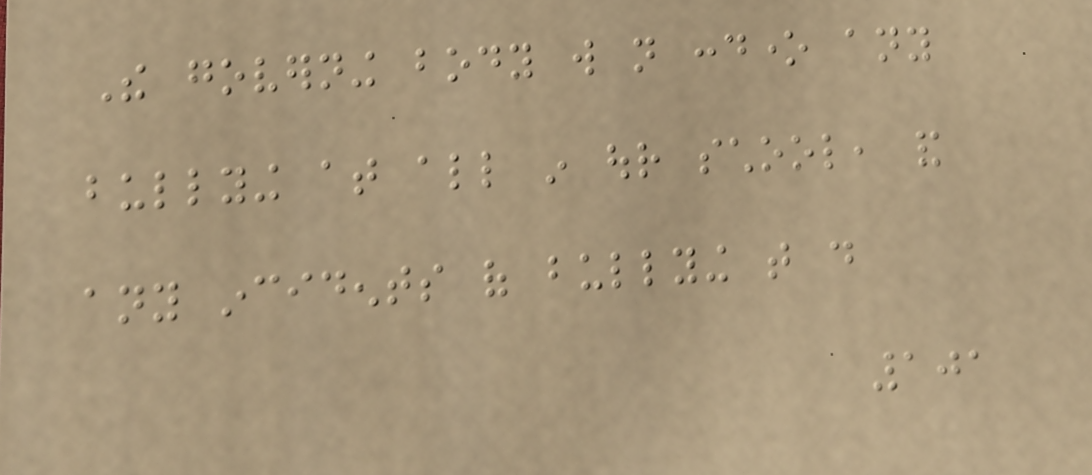The governing body will not condone any
bullying at all in our school, and
any incidents of bullying that do
101
